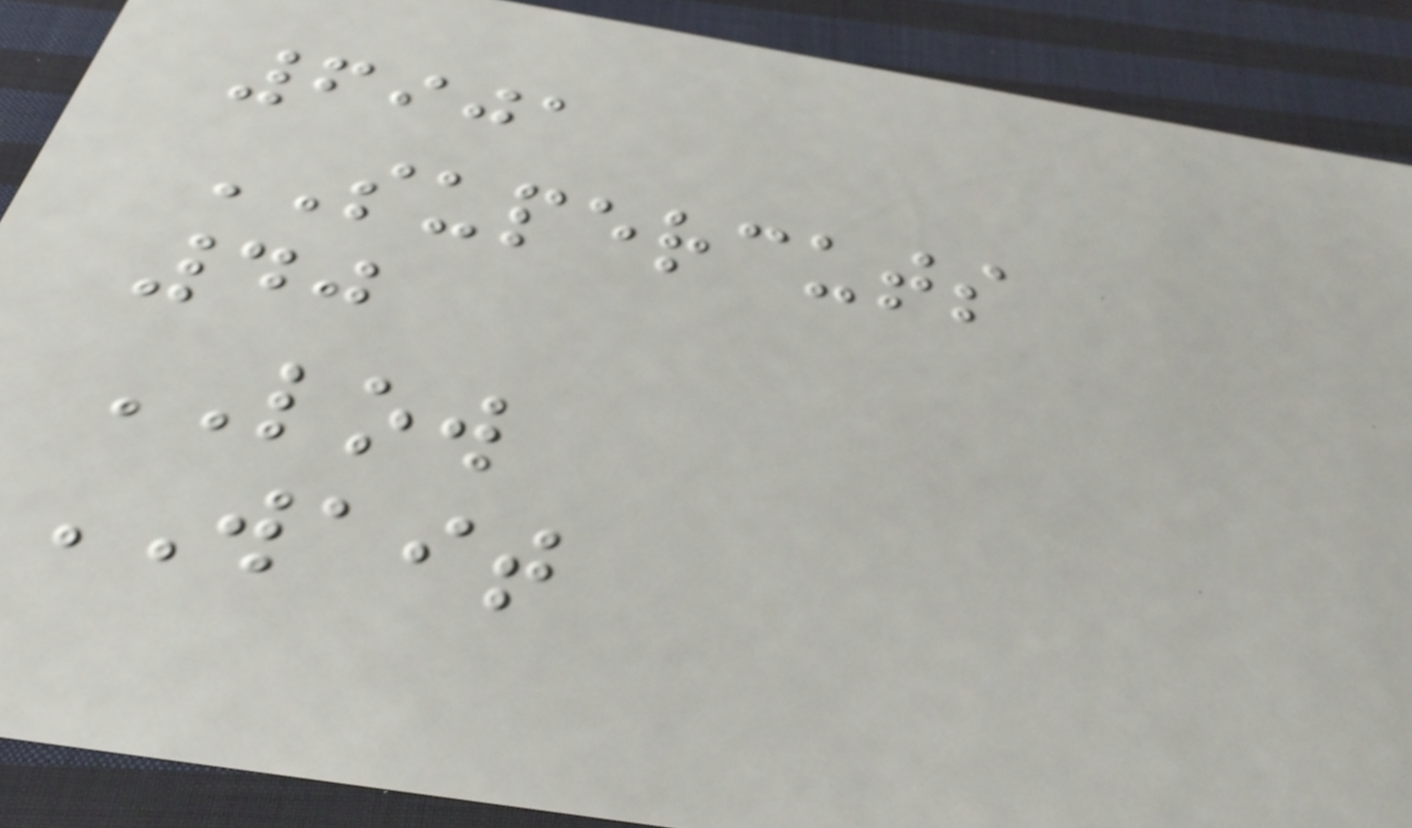6901
SUPERCUTS
40
LOW
WAIT
